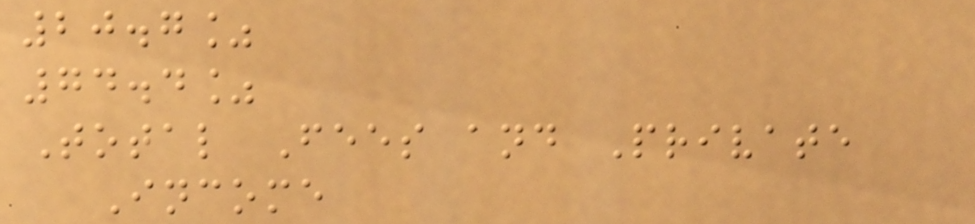20.7%
74.4%
Total Fees and Private
Income
